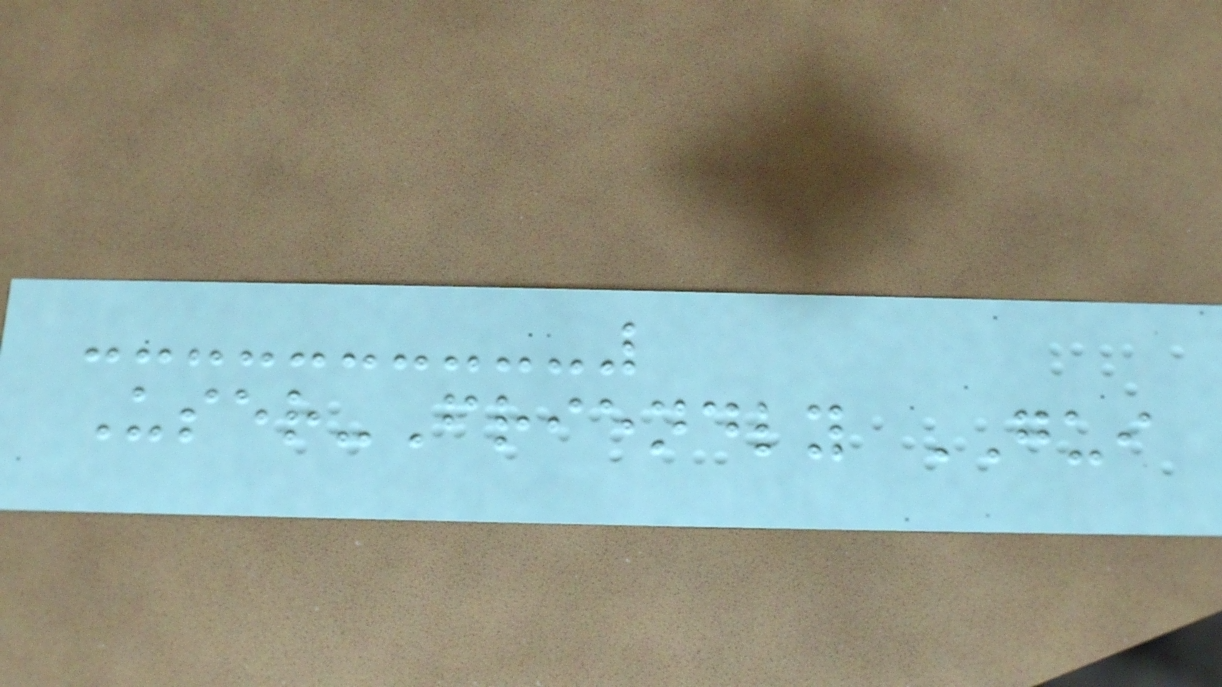User-Friendly GUI
